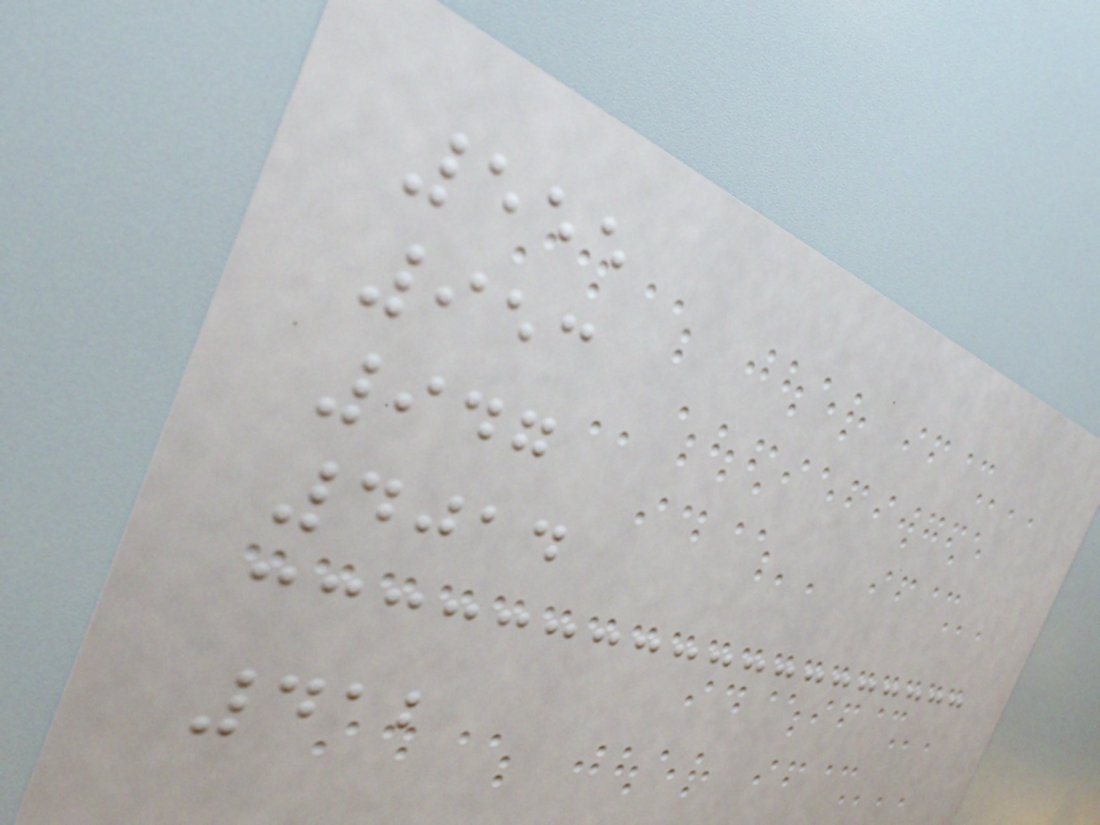555
953
947
4014
412
